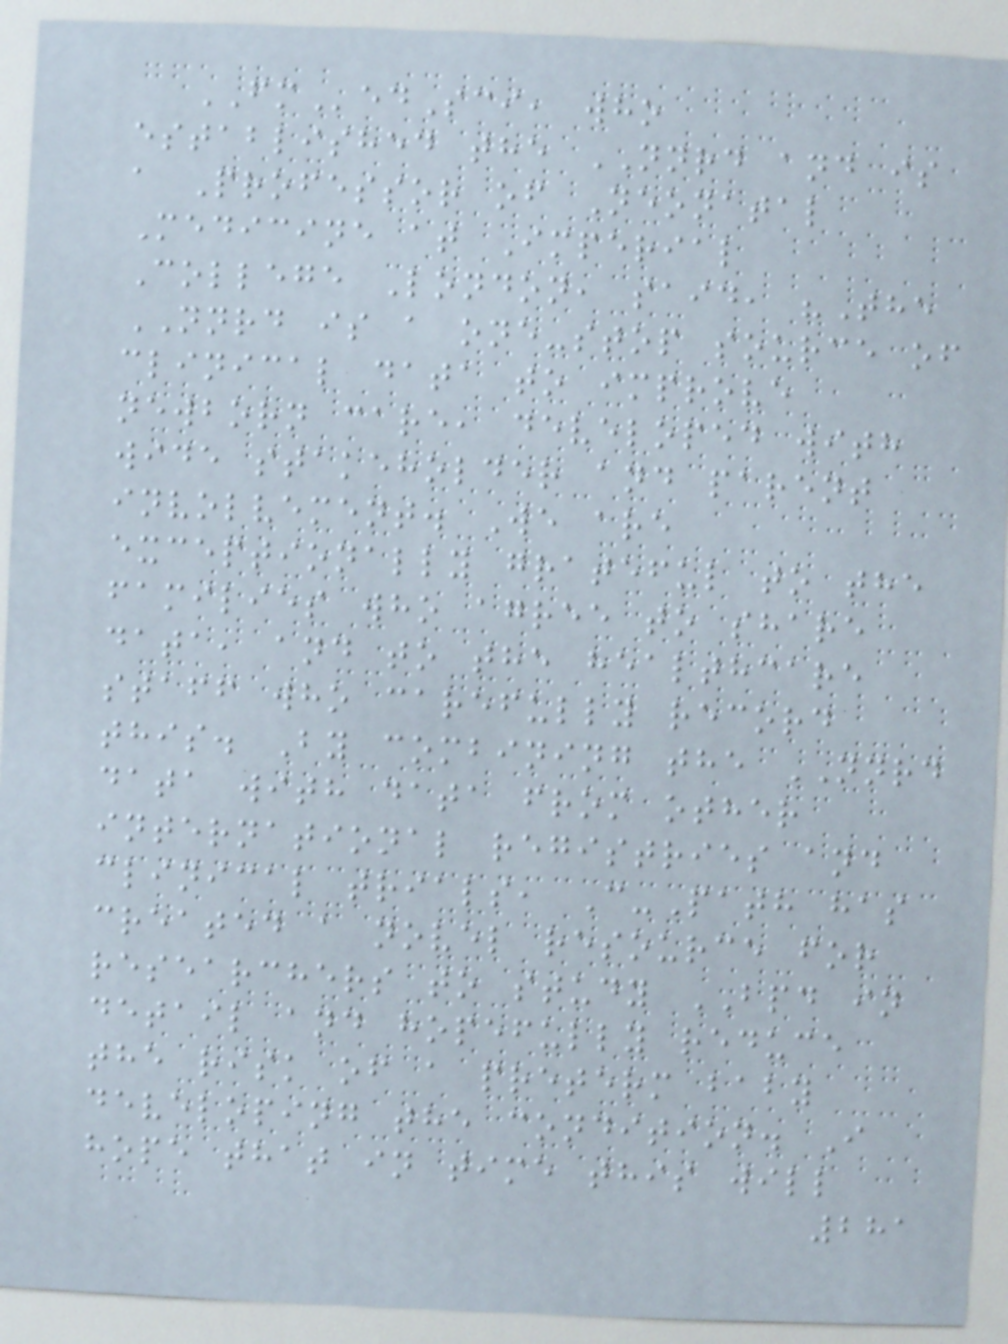FMedSci, who
established the NNRD and is
a Professor of Neonatal
Medicine at Imperial
College London, said, "The
NNRD is a one-stop source of
clinical data to improve
newborn care, developed with
wide stakeholder and parent
involvement. We are
exceptionally grateful to the
families who agree to share
data, and to the healthcare
staff who carefully record
this. By combining the NNRD
data with data from other
international registries and
clinical trials, C-Path has
created a novel resource for
researchers to study BPD in
detail and hopefully reduce
the risk of a preterm baby
developing the condition. I
hope that in time this will
281
